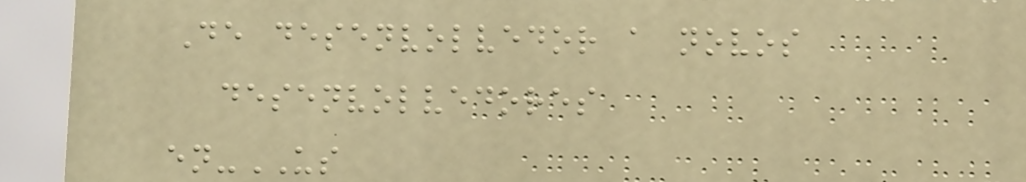De desenvolvedor a novos
desenvolvedores
en-US
